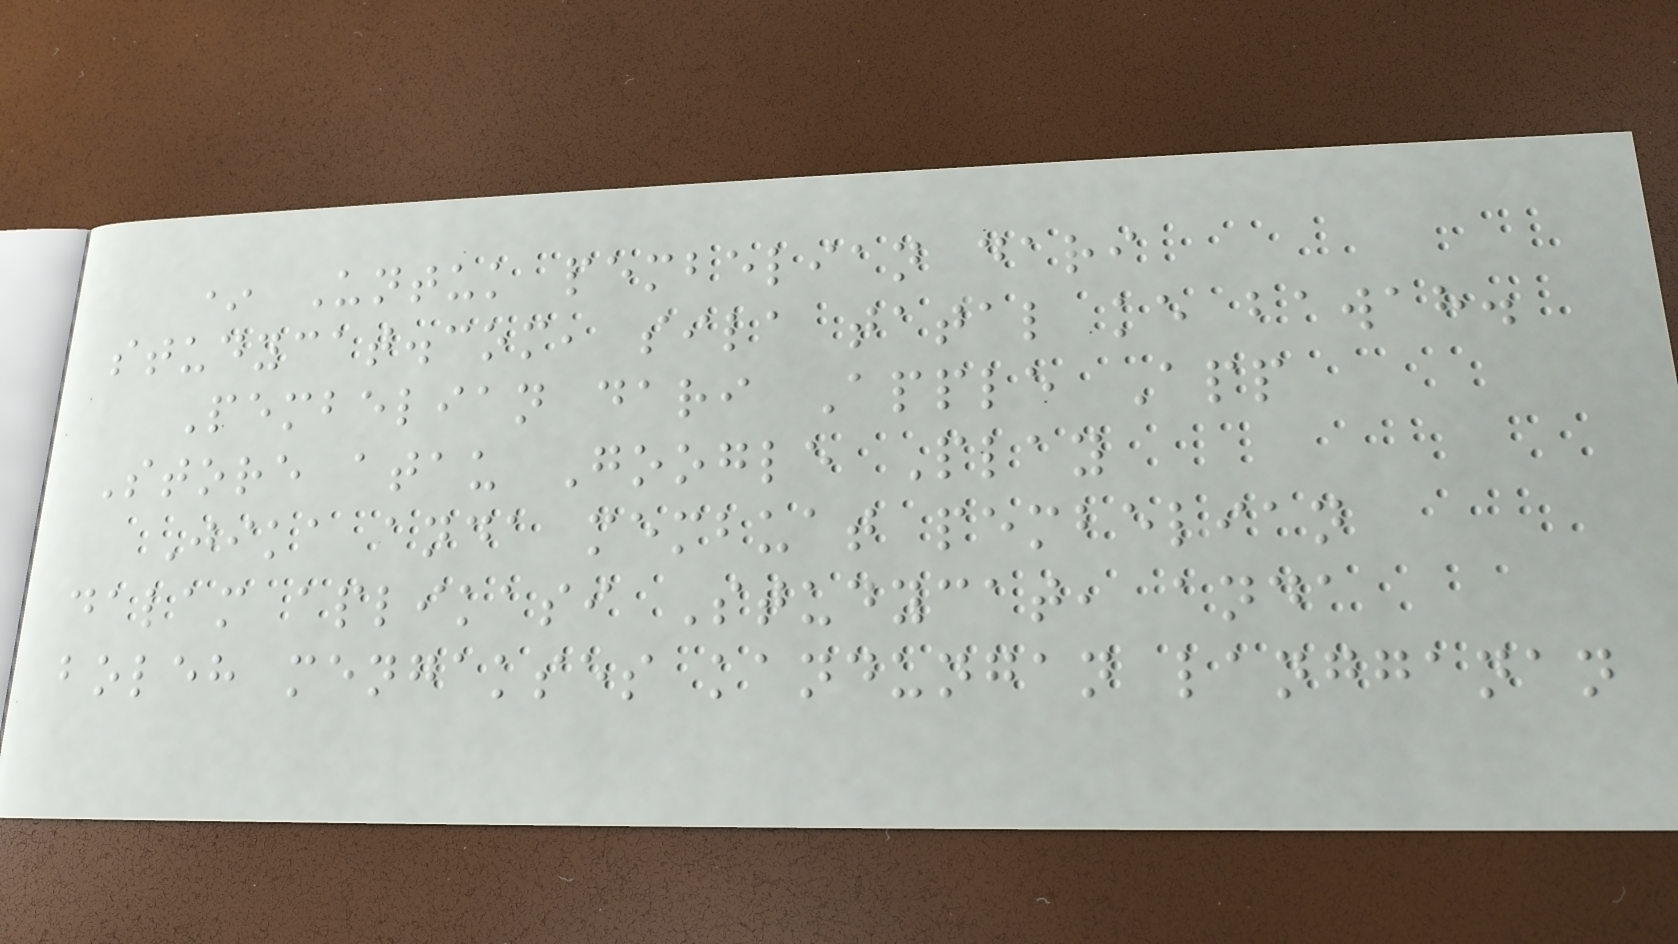* Untuk pembelian dari
studycat.com, sila tatal ke bawah.
Pembelian dari Apple App
Store atau Google Play
Jika anda membuat pembelian
dalam aplikasi Studycat, anda
boleh mengakses kandungan langganan
